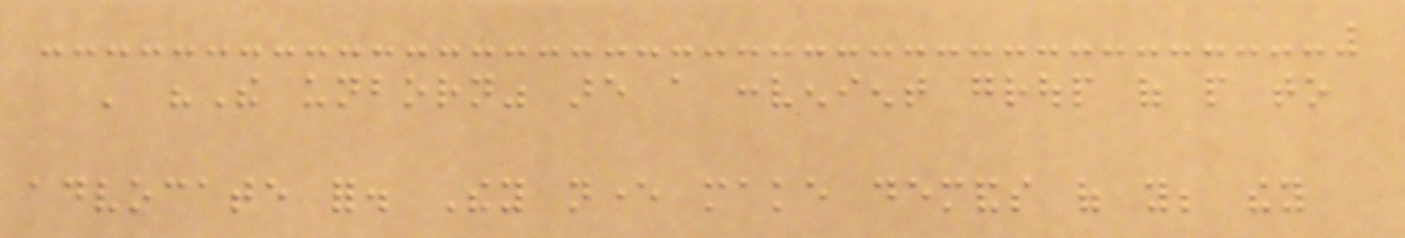' "The unborn" are a convenient group of people to
advocate for. They never make demands of you; they
